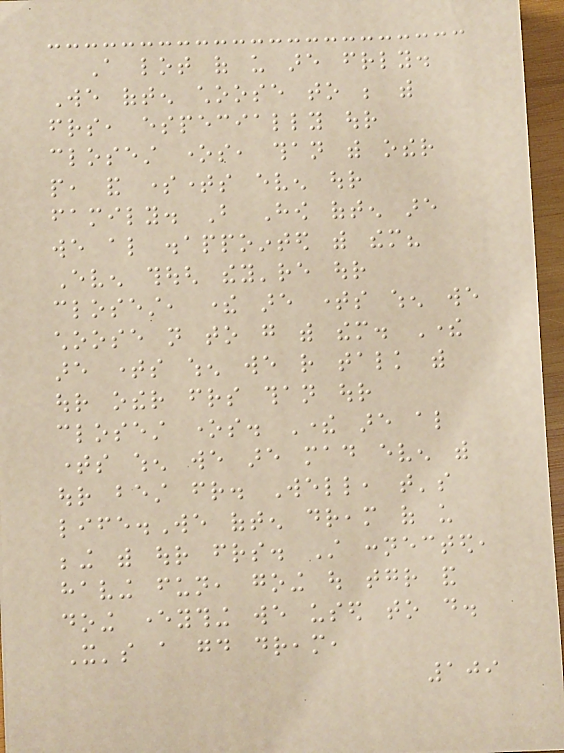A lot of us are friendly.
We often choose to be with
friends, especially our
closest ones, than with other
people, and sometimes even our
family. But How often are
we also disappointed with them?
Even though they're our
closest, there are times when we
choose not to go with them. There
are times when we rather talk with
our other friends than our
closest ones. There are also
times when we are mad even with
our best friend. Well, that's
life.We often dream of us
being with our friends. Still connected,
having fun, going out together and
doing everything we used to do.
It's a good dream,
109
